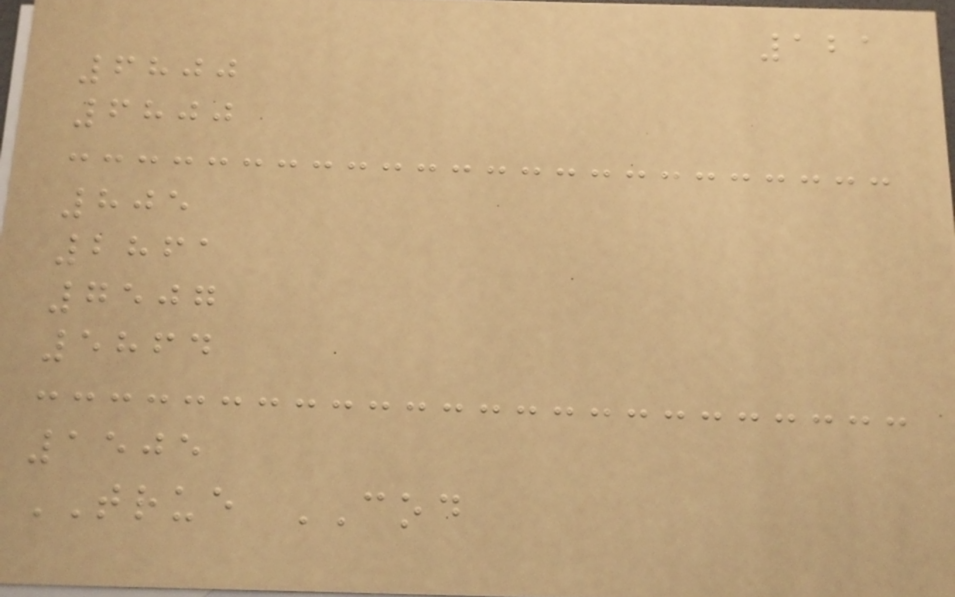121
6800
6800
805
2861
7507
5864
1505
TRUE COD
